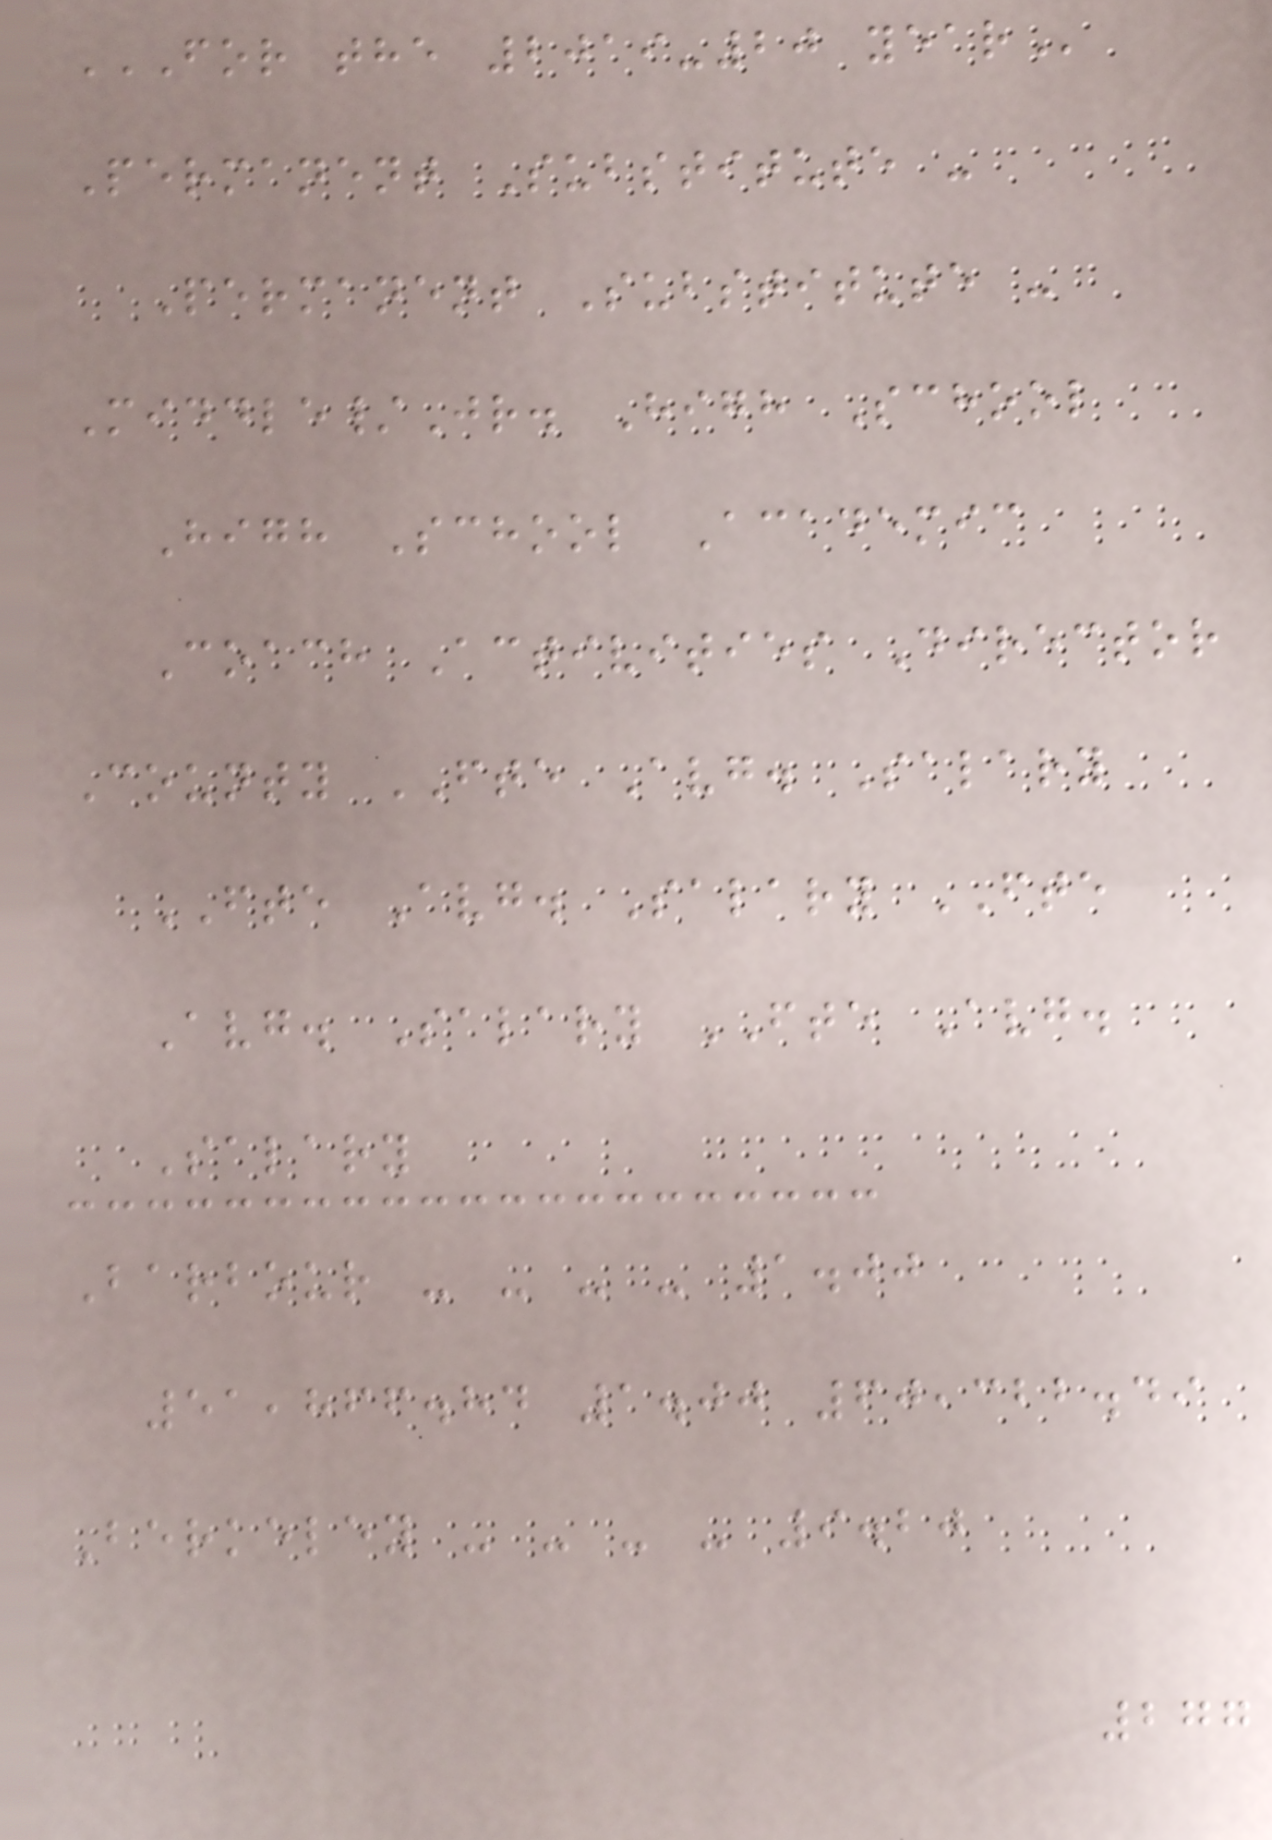FOR THE 2019-20 YEAR
Permanent Substitute -
Permanent Substitute -
Middle/Jr. High School
High School Academic
Coach Activities Director
County FTE Avg. Salary
FTE Avg. Salary FTE
Avg. Salary FTE Avg.
Salary
Barbour - - - - 1.00
51,866.84 1.00 60,322.49
Berkeley - - - - 9.20
277
